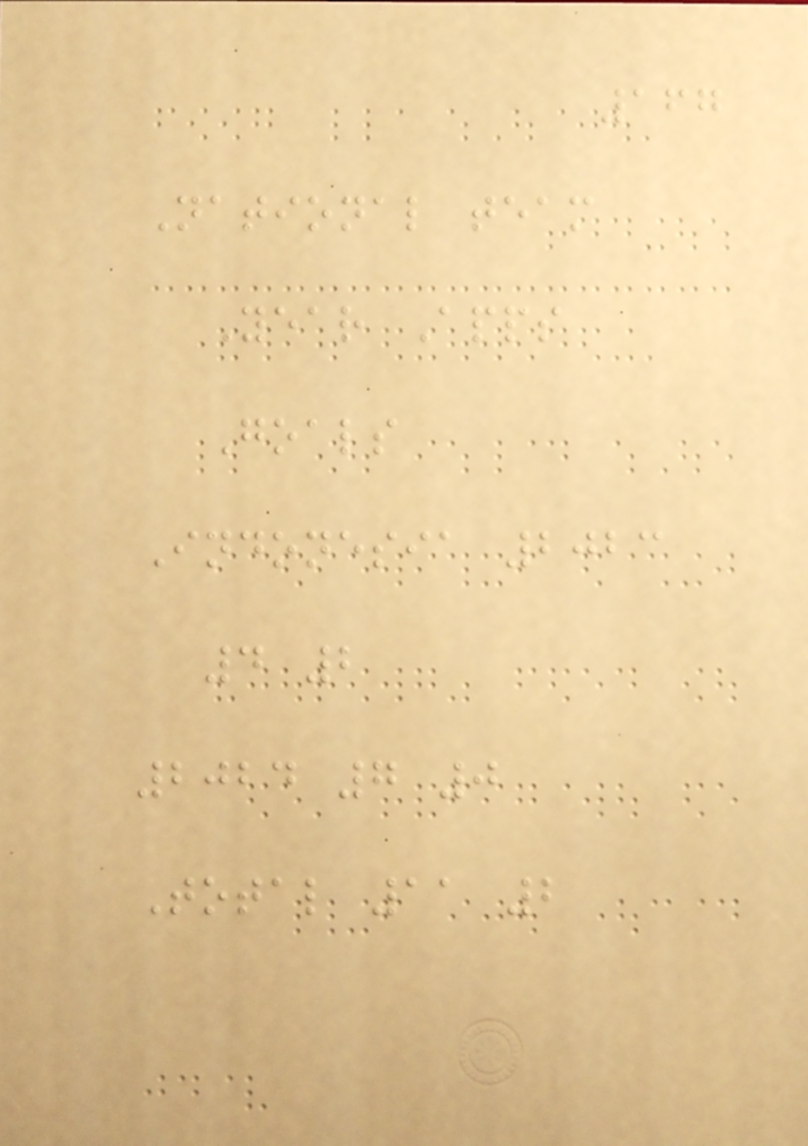167
National team
Year Apps
Goals
Indonesia 2023
4 2
2024 7 0
Total 11 2
